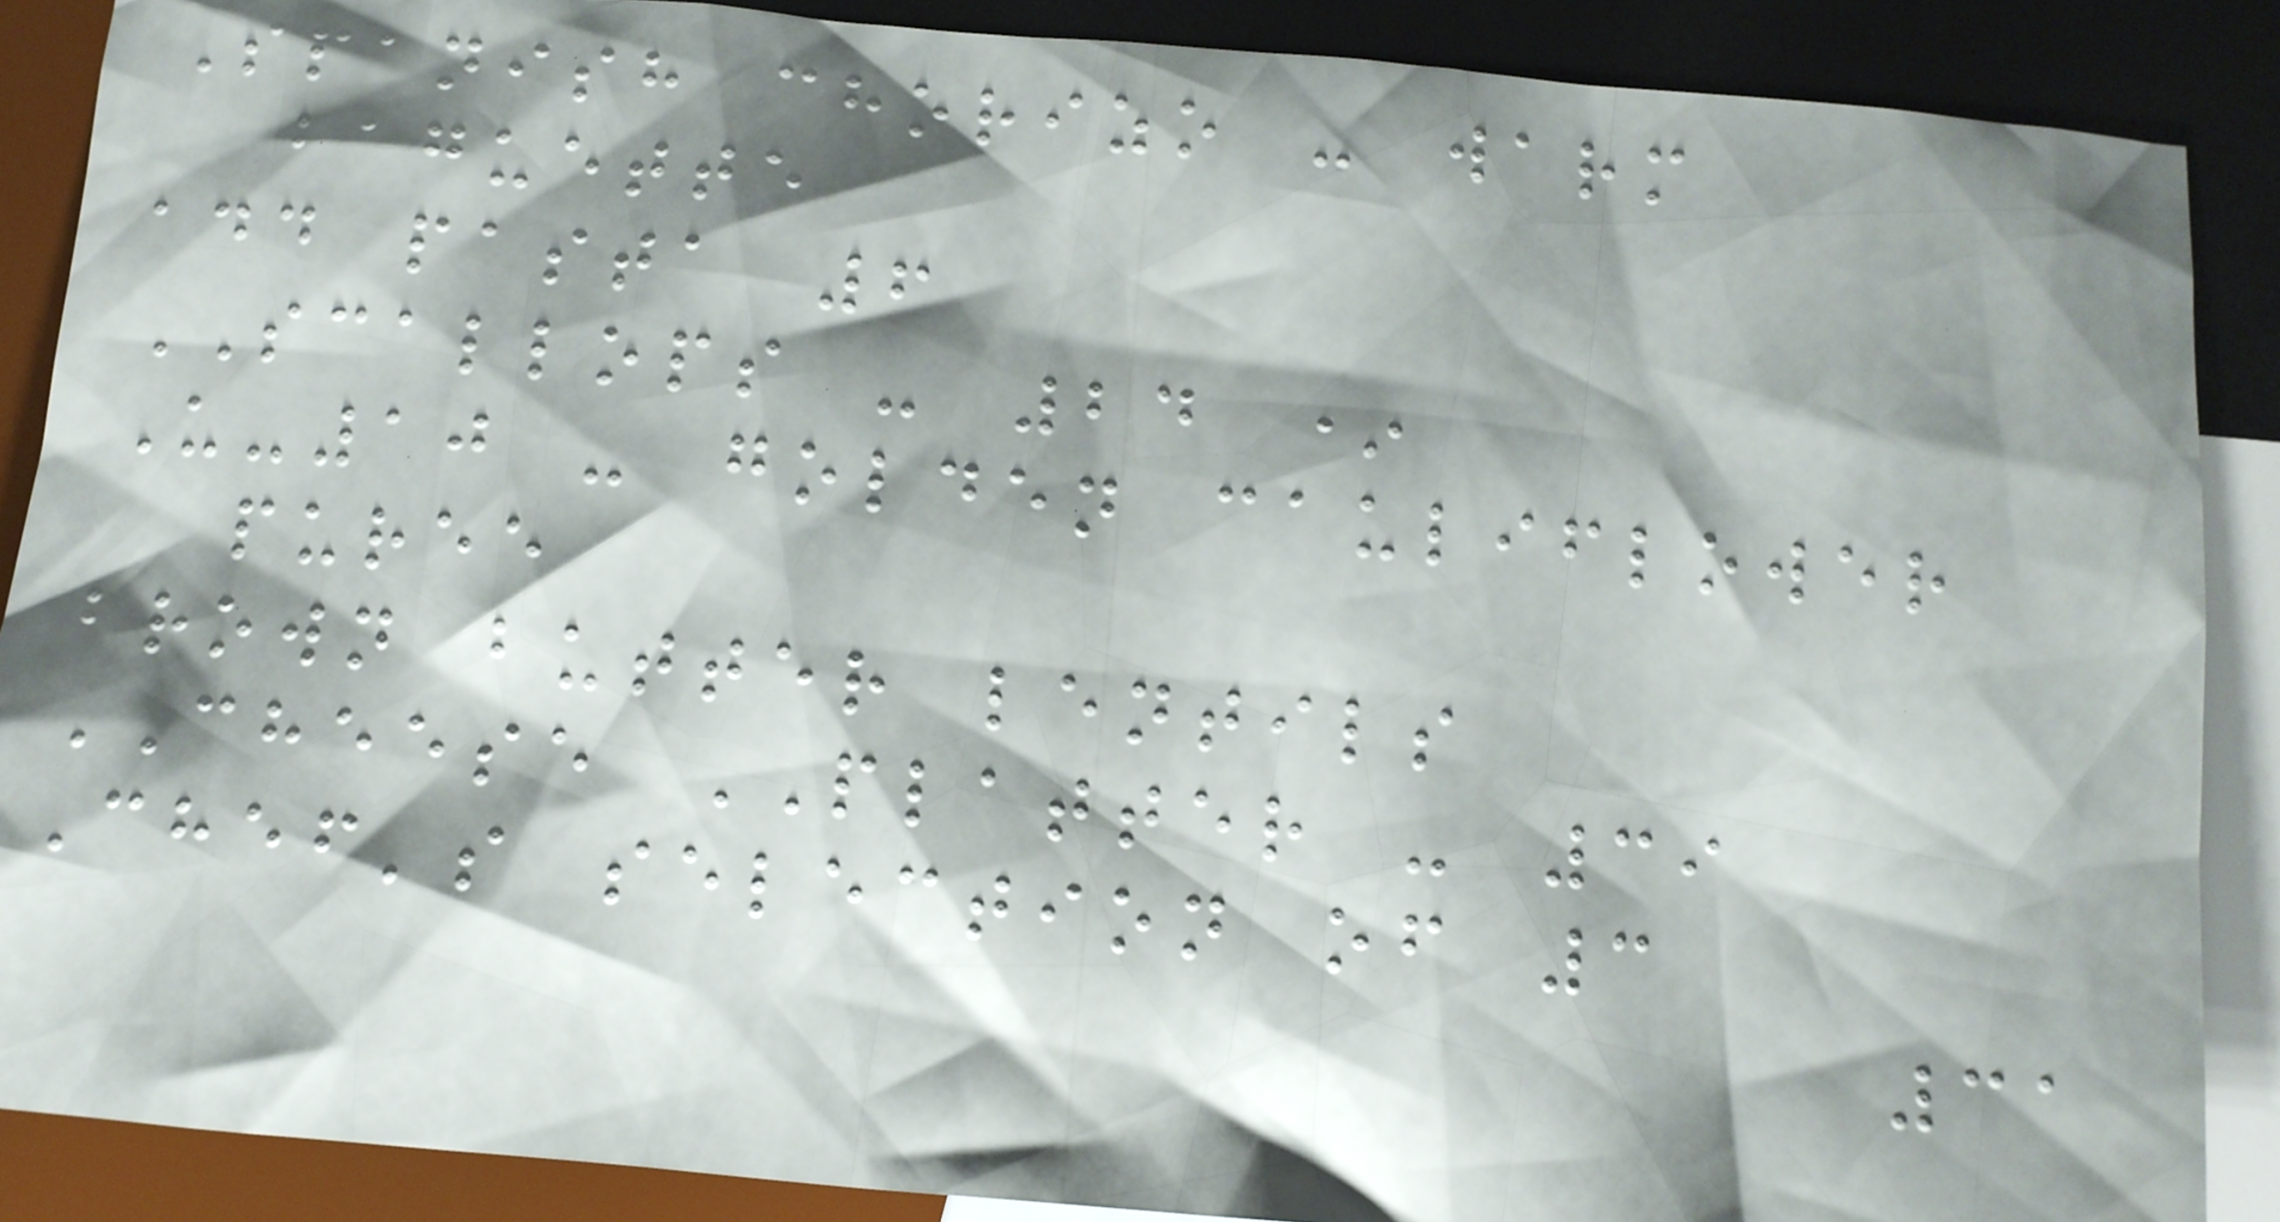Spanish chorizo - warm
baguette
add pasta 6
SCALLOPS - 24 *
U-10 - golden cauliflower
puree
brown butter lentils
CHEESE PLATTER - 39
Chef's selection of 3
31
